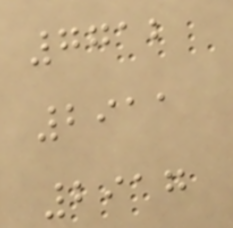7712
2911
2917
